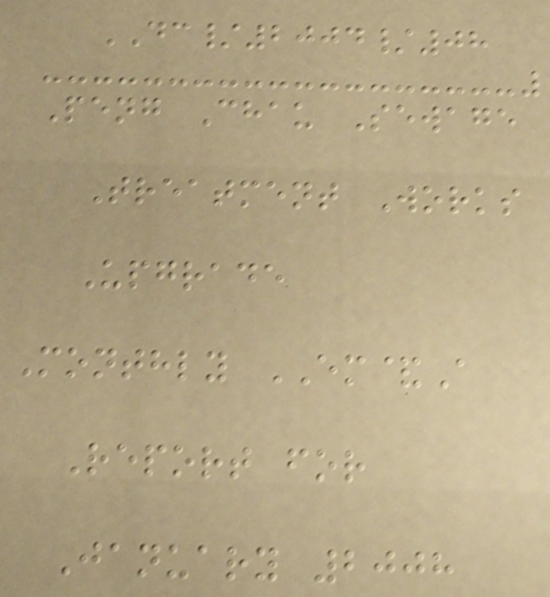DC/2004/08
Peng Chau Sewage
Treatment Works
Upgrade
Monthly EM&A
Report for
January 2008
